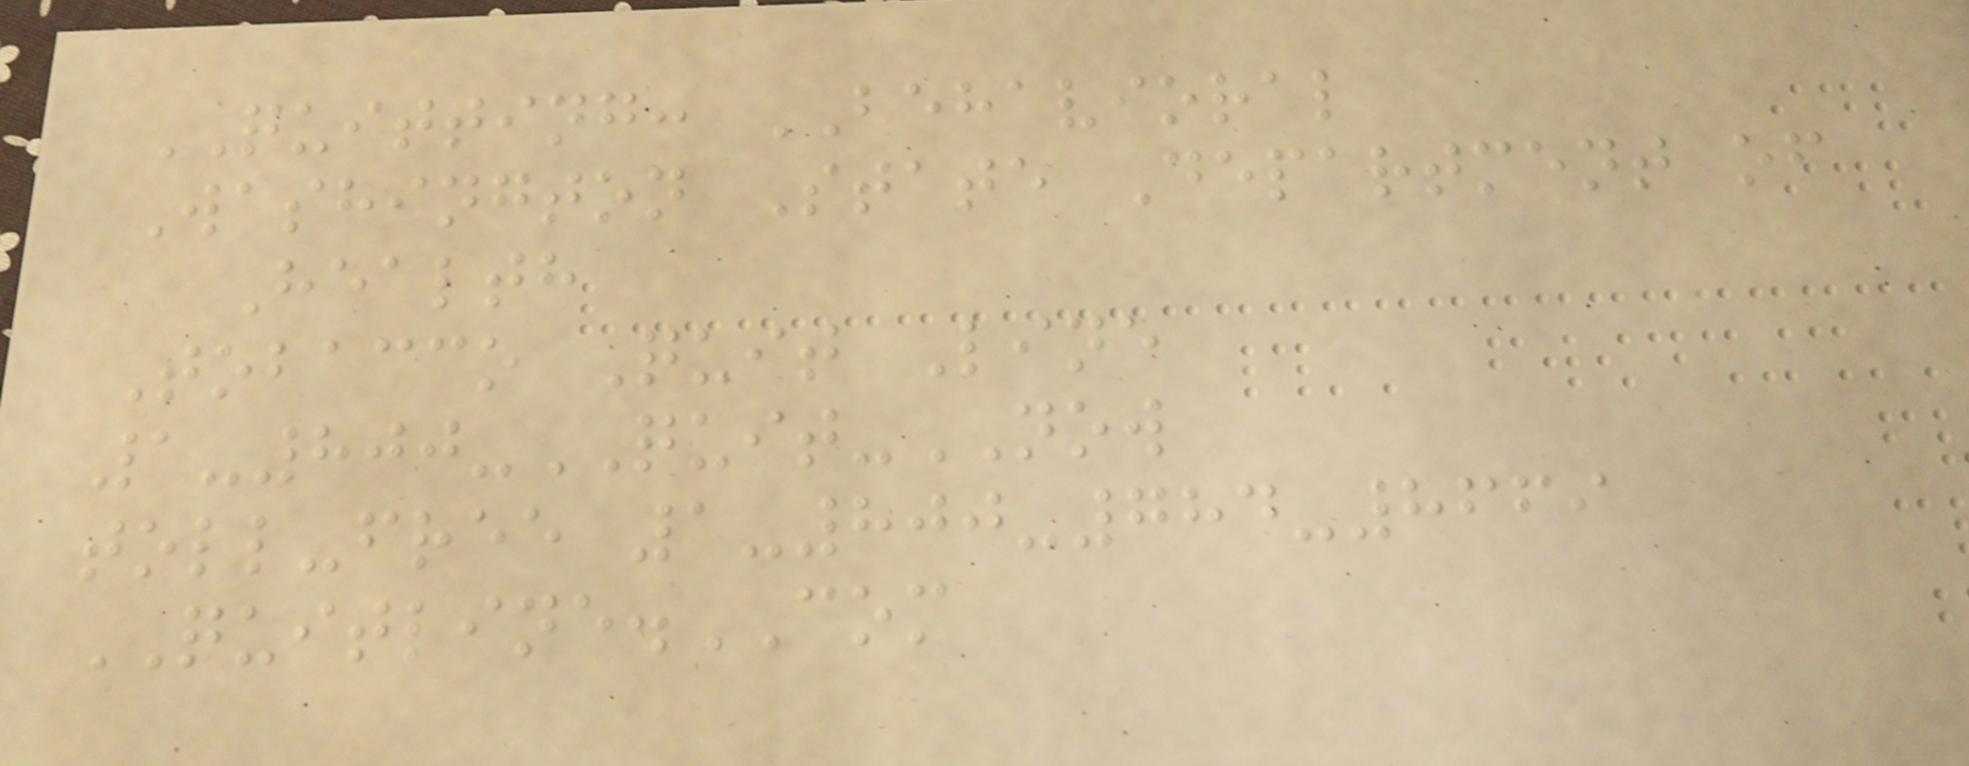QUITTING: BEHAVIORAL
Washington State Department of
Health
Tobacco Quit Line
1-800-QUIT-NOW
toll-free 1-800-784-8669
QUITLINE.COM
